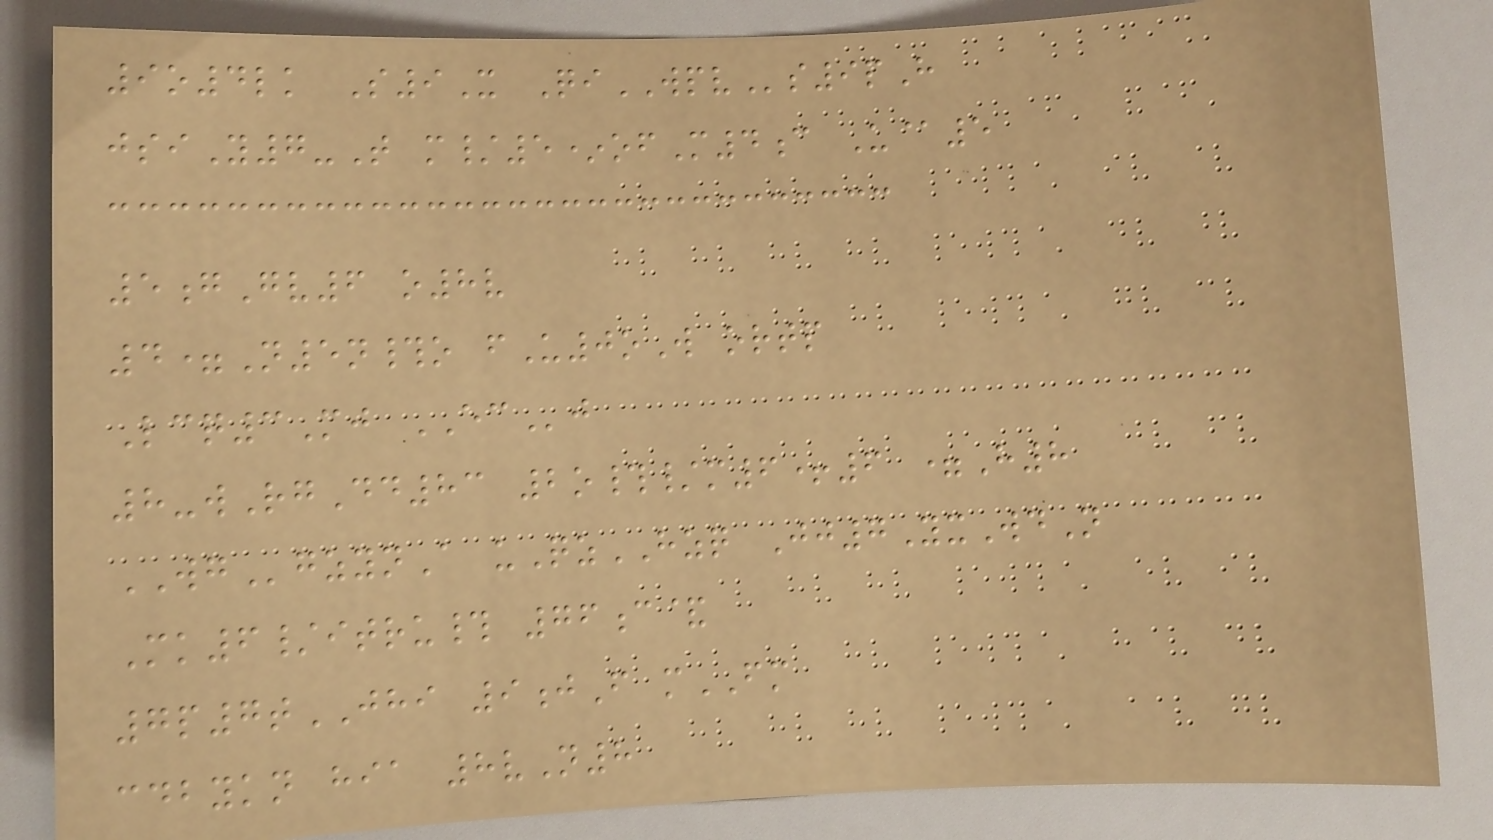9o4lk S9X QiWPVs9pH
jsiY7-T m/5*ofM4c U@5
5gGv6 o8v
4=N5n#o fU0oW ortp
Lcq3Mj ECj
8-wRgDd83 2o#/m6+6 =H8
WGgzynA uQzHZQ Jj7YxWdN
Mk6/itru# 76c&
7p7tJHI 9jF mFM
cdbykn hia 8vN8
